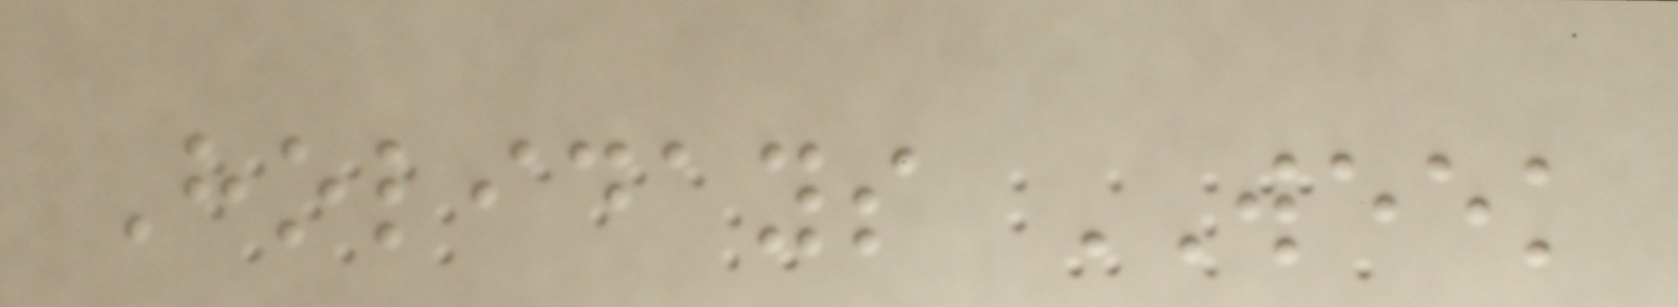Holidays WEEK
